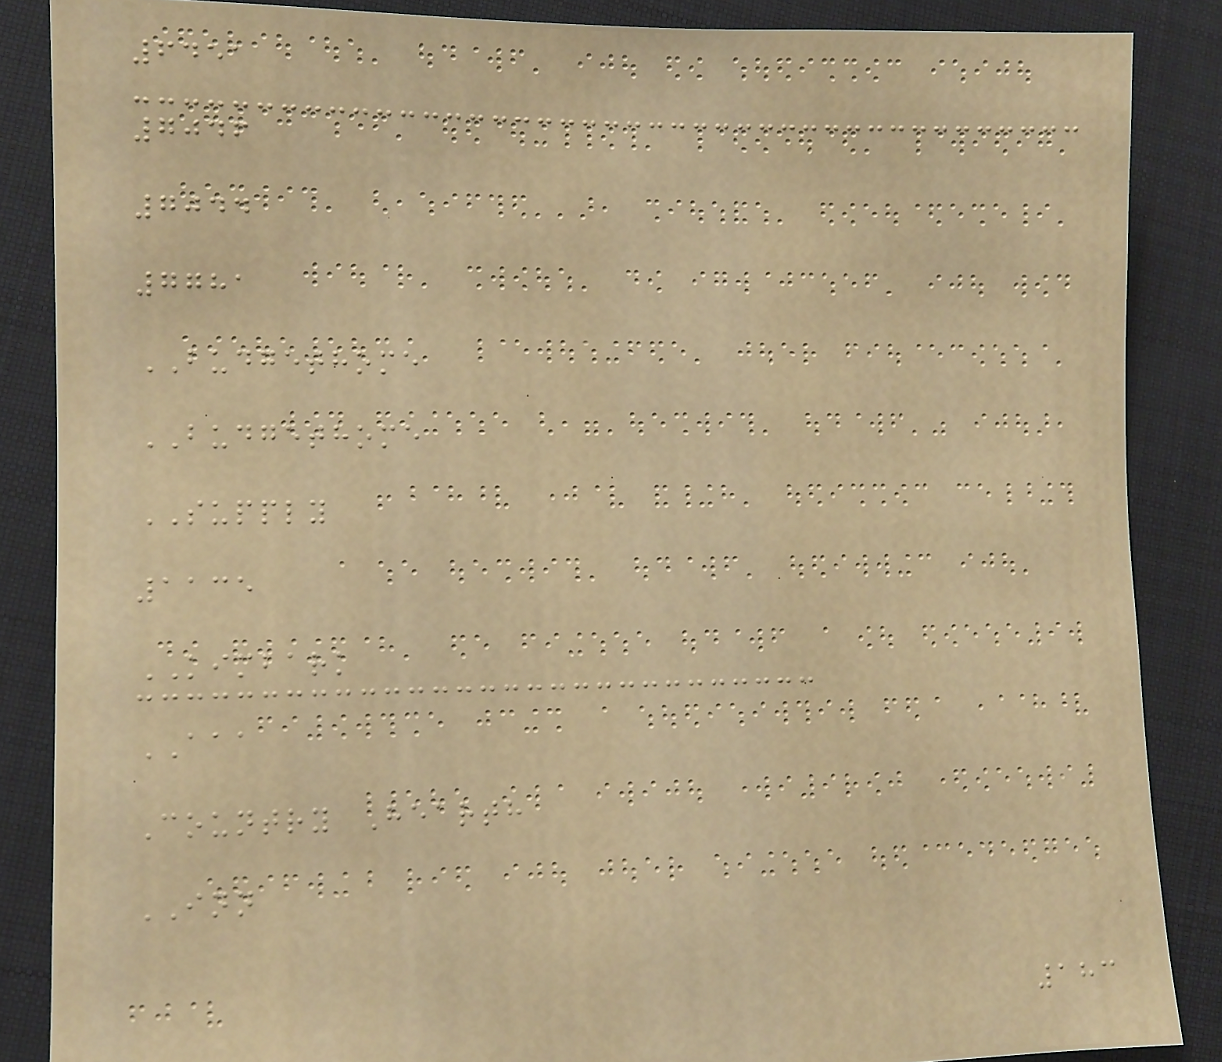6451
7046
7044
7781
BUDGETHOME
BUDGETHOME
SUPPLY
1135
KIMBARK
AAA
Country Hearth
INN
183
